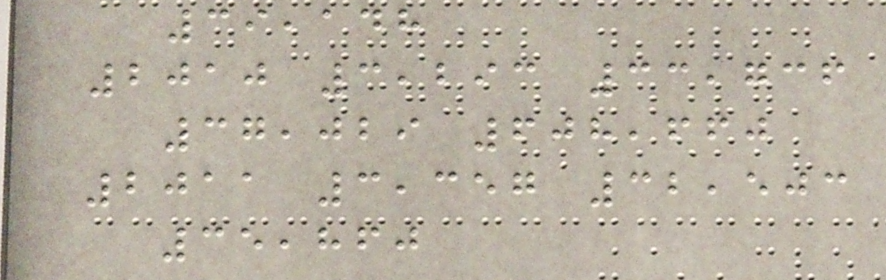39,148
2010 3,293 33,736
37,029 608,660
2011 3,357 32,503
35,860
